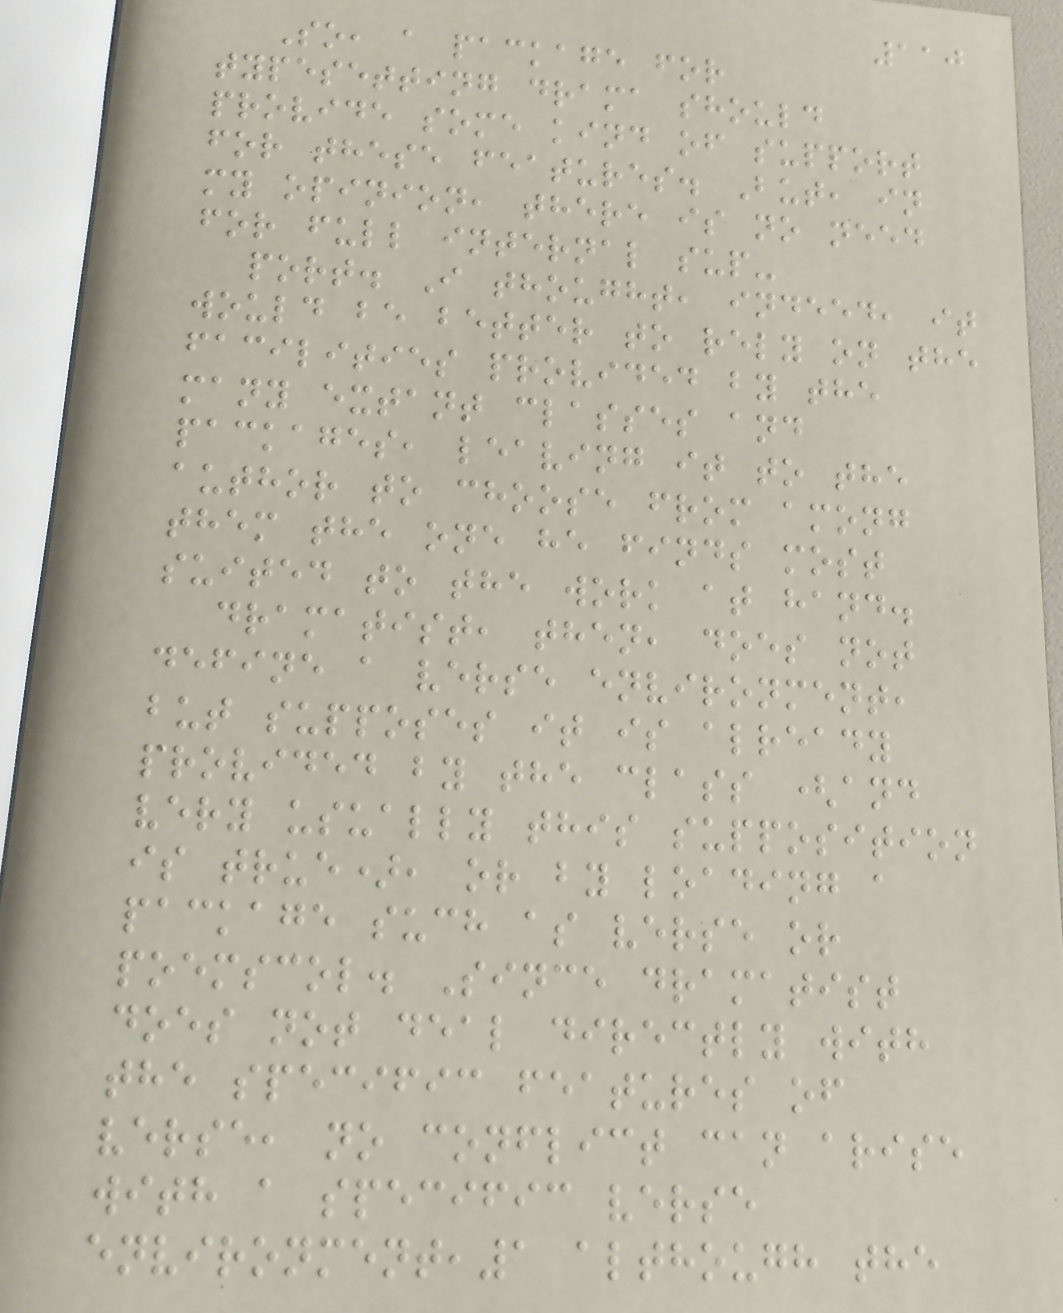110
So, a package for
typesetting drama should
provide some kind of support
for these features. But, in
my opinion, there is no need
for full internal sup-
port. I thought, indeed, it
would be better to rely on the
facilities provided by the
many extant classes and
packages, leaving it to the
author to choose from among
them the one he finds most
suited to the work at hand.
dramatist, then, does not
define a verse environment,
but supposes it is already
provided by the class (and
very usually this supposition
is true), or by loading a
package such as verse or
poemscol. Since dramatist
does not deal directly with
the specific features of
verse, no conflict can arise
with a specific verse
environment,1 although the
